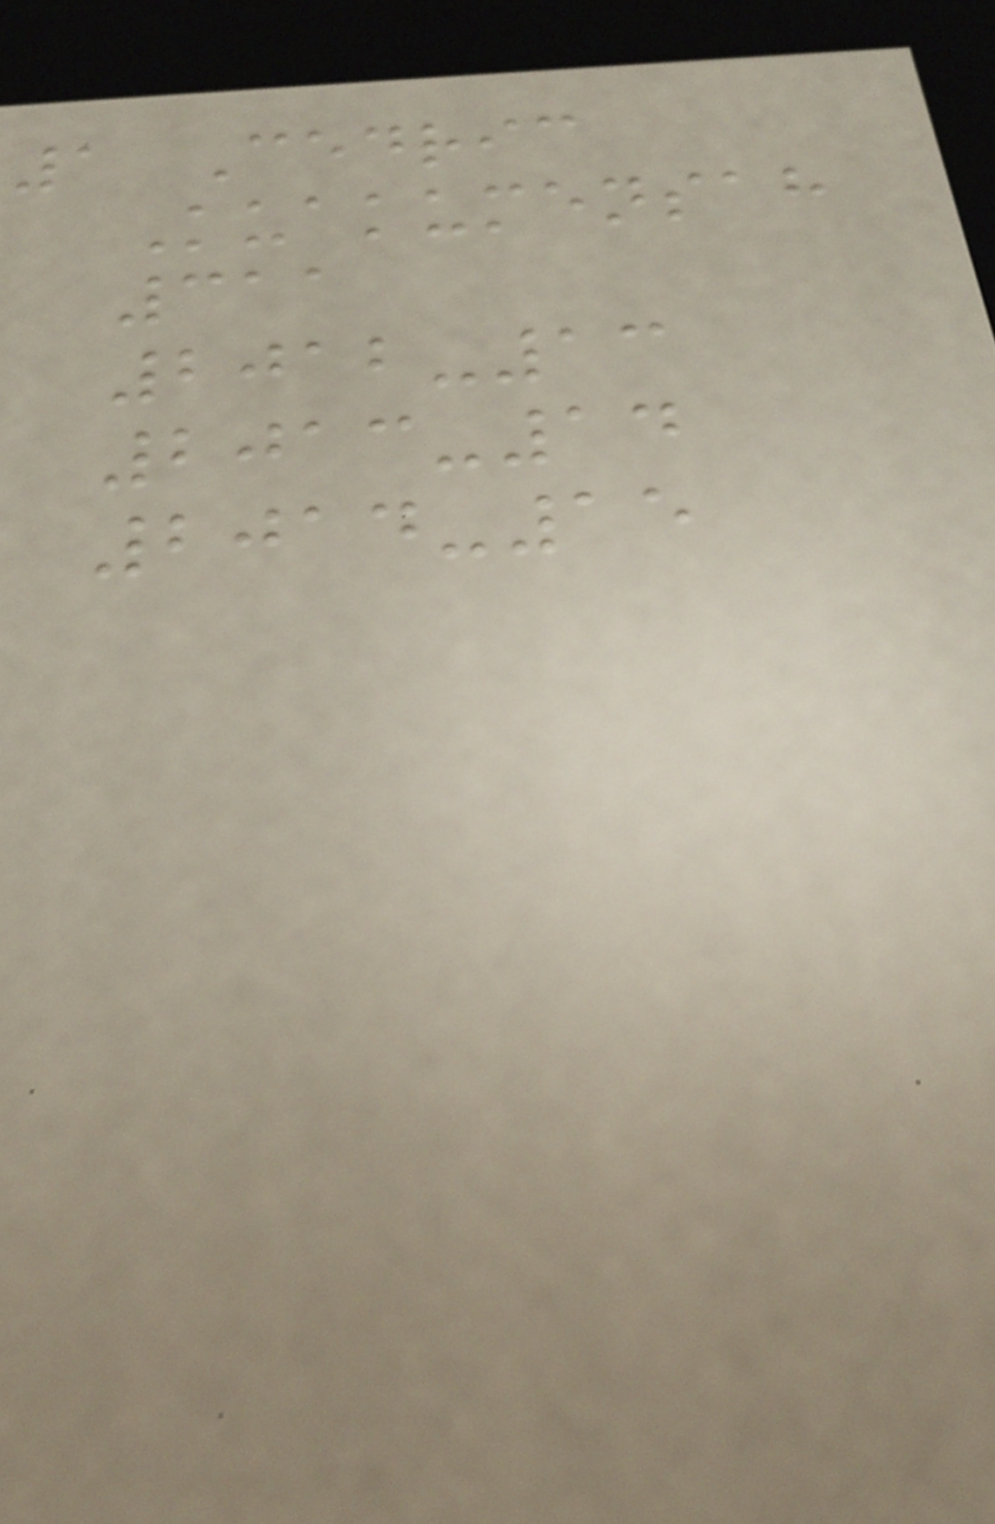1 Cedric
Kuakumensah
311
2012-13
2013-14
2014-15
